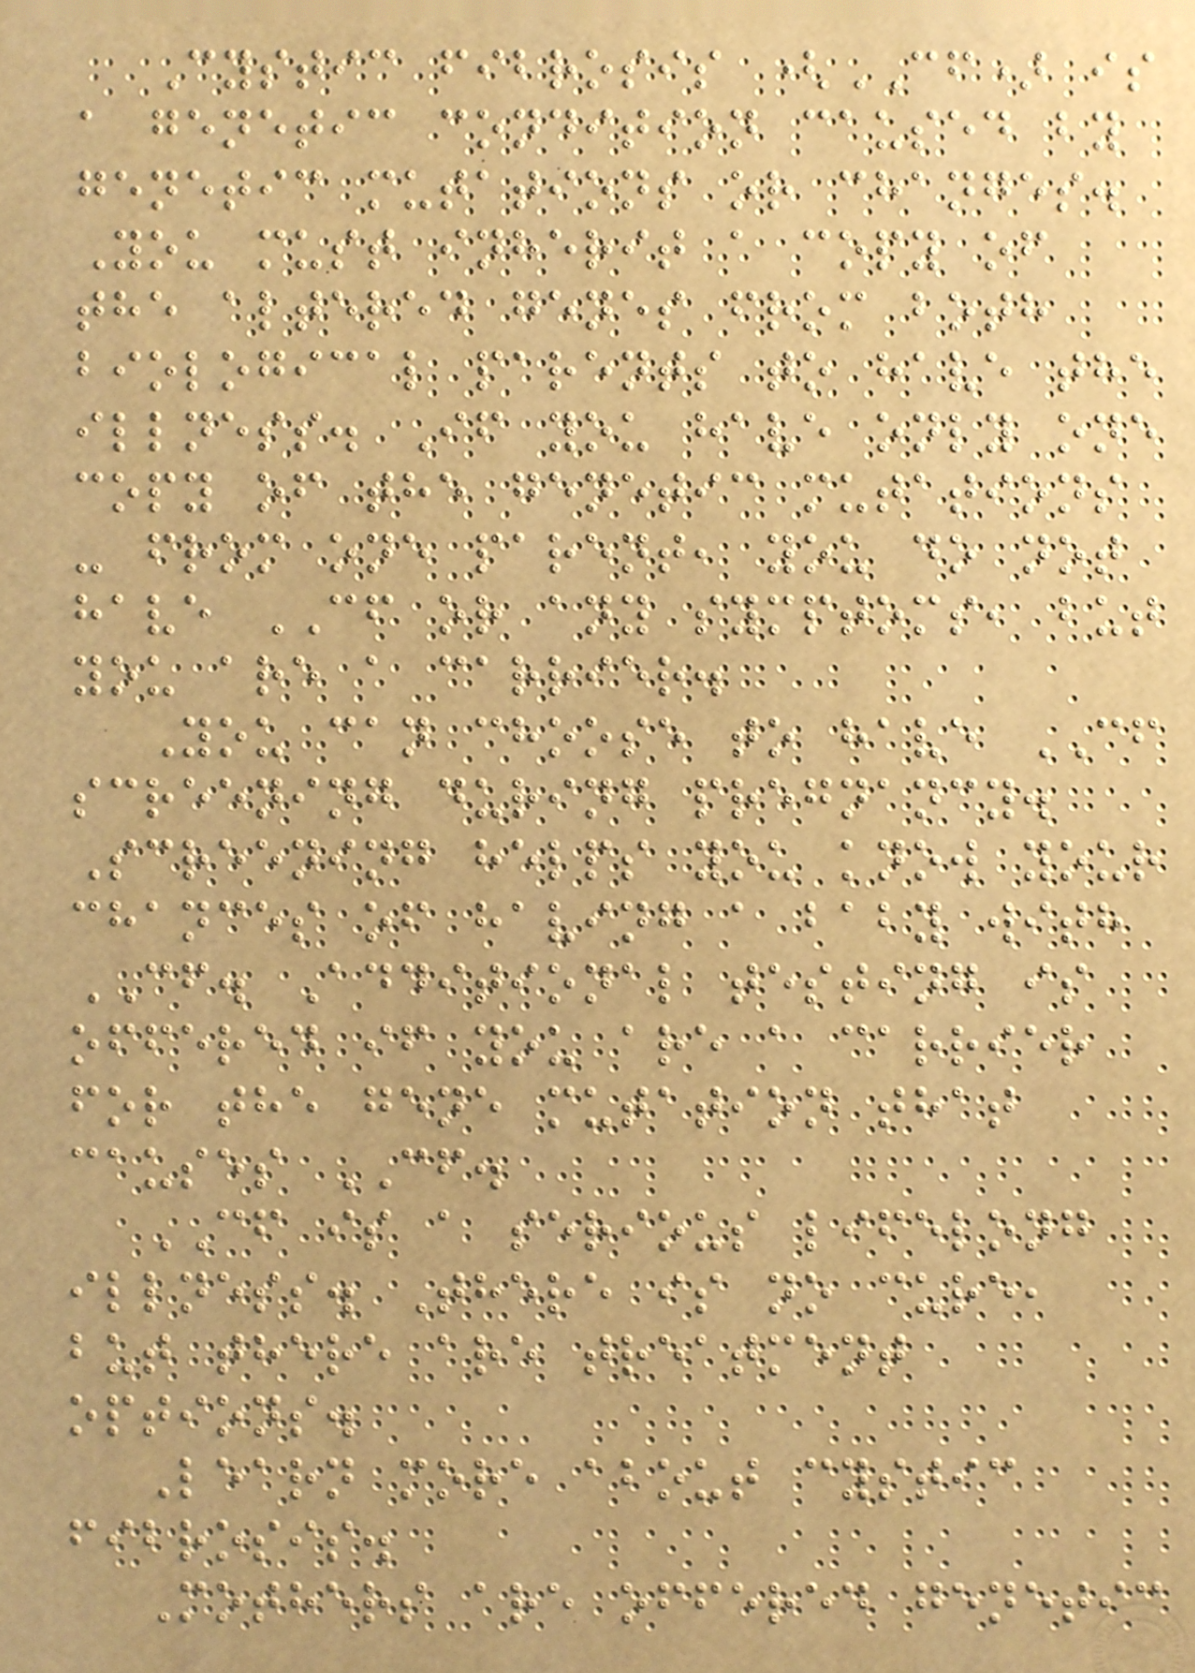Cystic fibrosis (CF) is
a genetic condition caused by
genetic mutations or changes.
You must inherit a copy of
the altered genes from both
biological parents to have the
illness. If you have only one
copy of the genetic mutations
- from one parent, you do not
have CF or any symptoms, but
you are a carrier.
You can choose to have CF
screening during pregnancy.
Screening helps you know your
chances of having a baby with
CF. Additional testing is
offered if you are a carrier
for the gene mutation that
causes CF.
CF is a serious lifelong
illness. There is no cure,
but there are treatment
options.
Learn more about cystic
fibrosis.
Mothers are offered genetic
